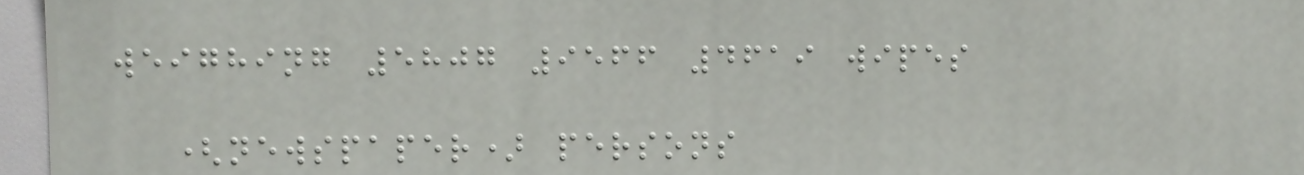weighing 5807 9566 4619 wipes
(newspaper) persons
